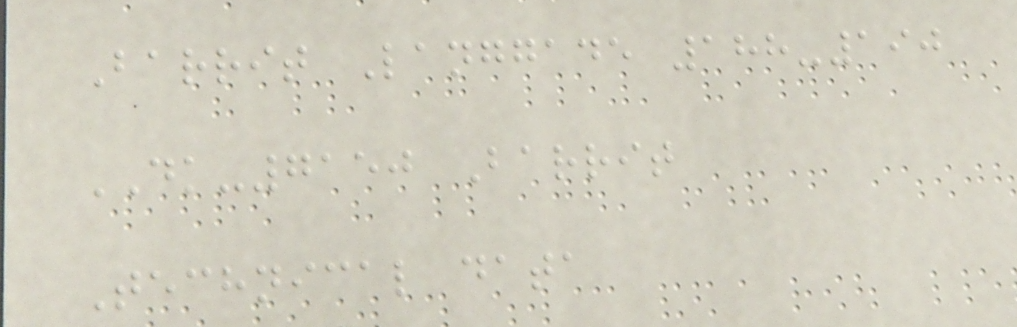Barrit Langgade 188-190
DK-7150 Barrit
Technical data
